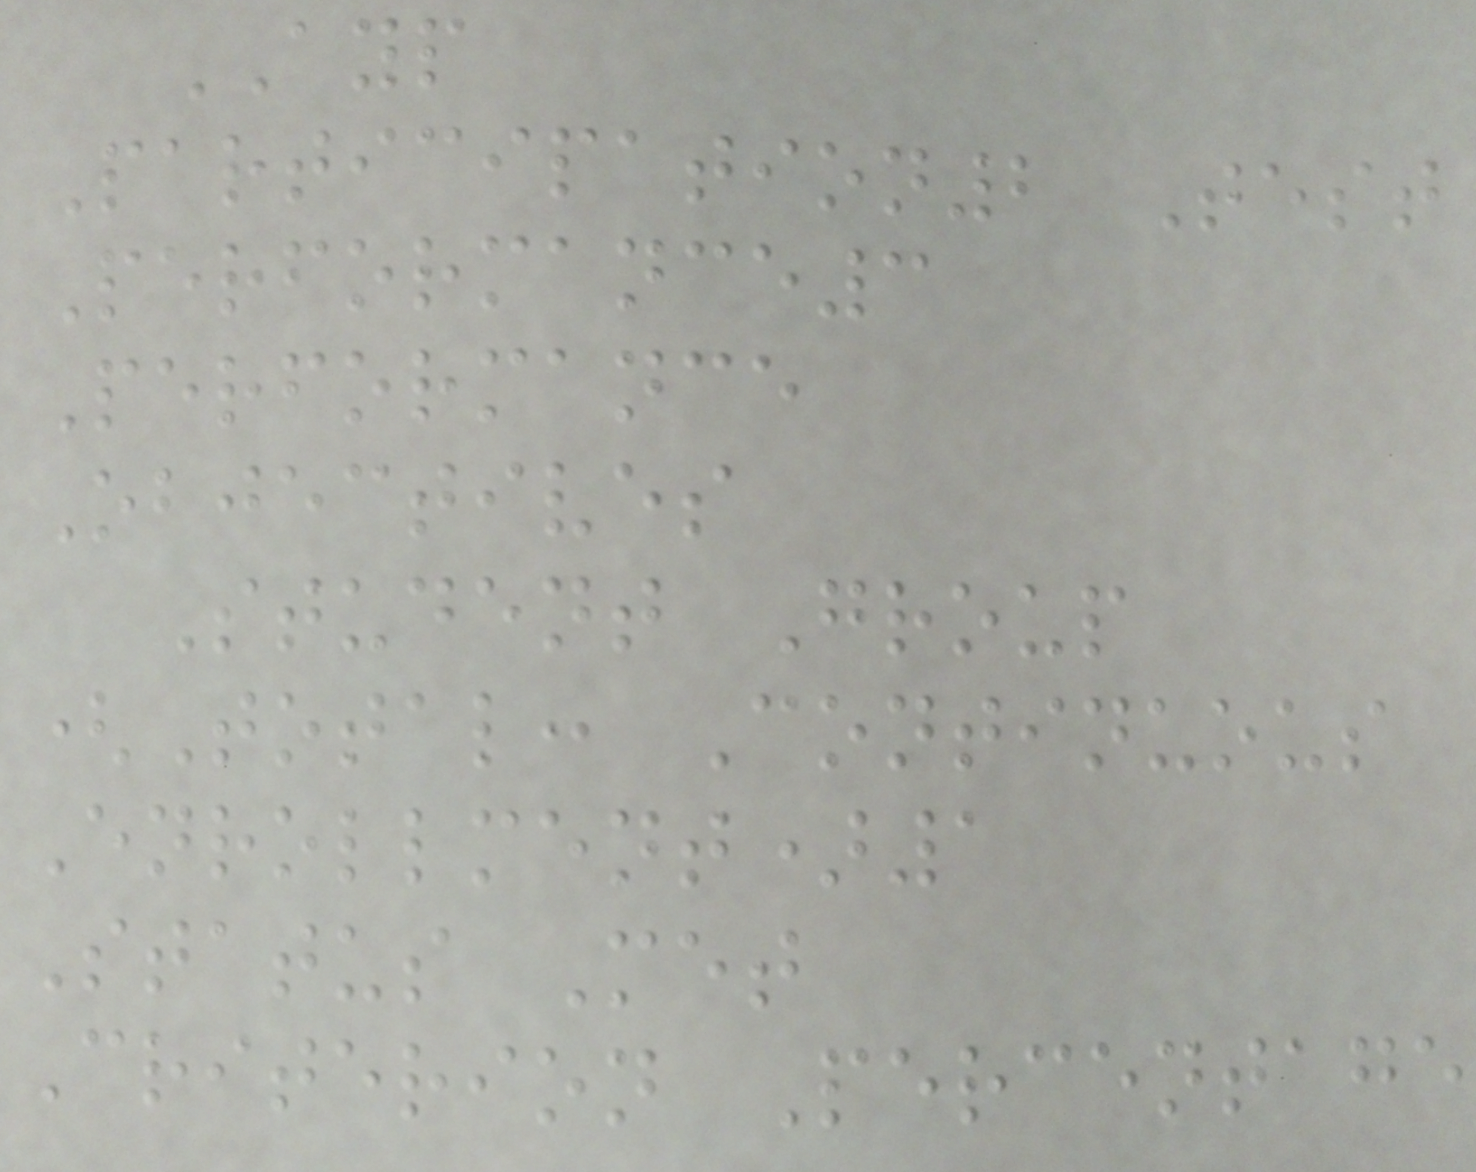AYP
Participation2 Test
Performance3
Performance
Objectives
Student Group
(Total: Continuous
Enrollment)1
Status Met
Criterion Percentage
